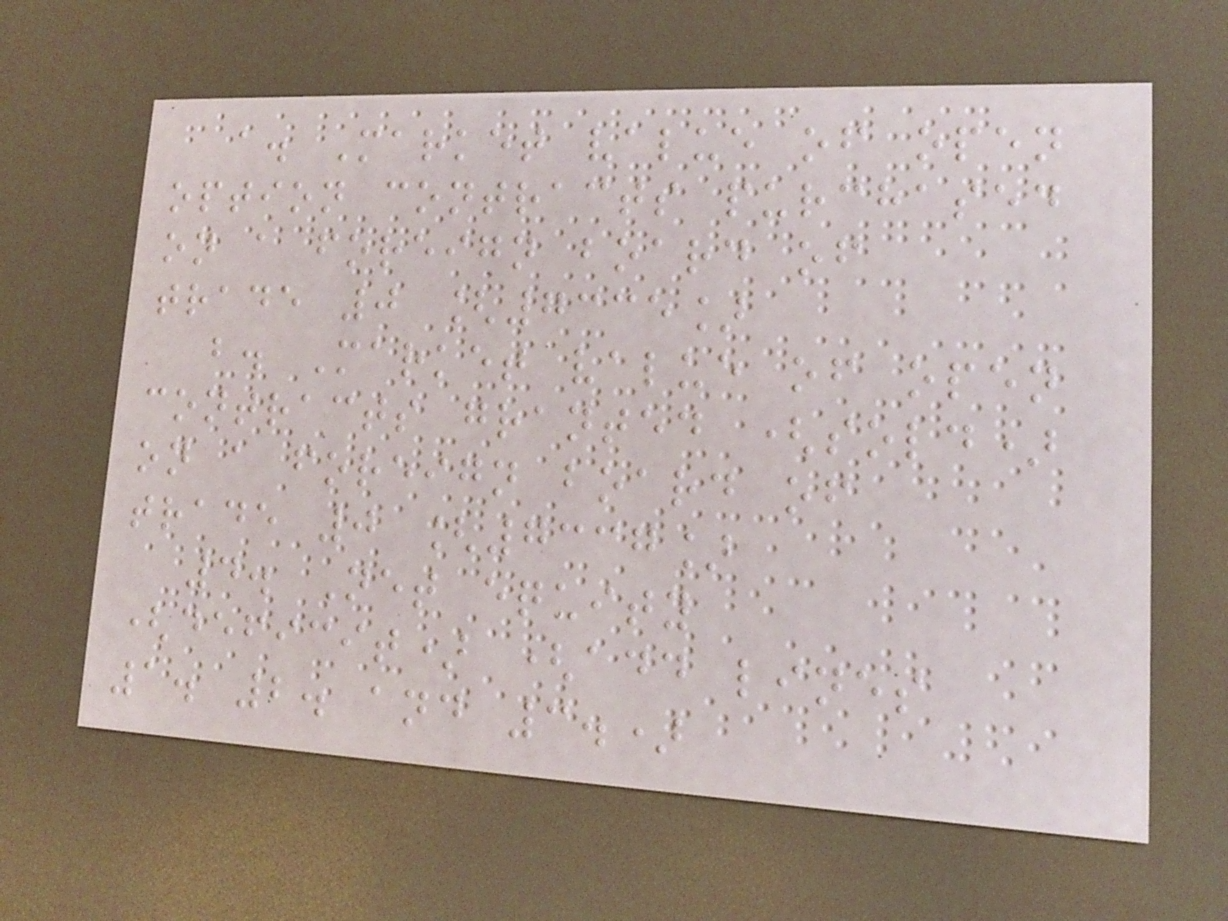a. Market value of open
option contracts purchased
on a foreign board of
trade 0 [7335]
b. Market value of open
contracts granted (sold)
on a foreign board of
trade 0 [7337]
4. Net equity
(deficit) (add lines
1. 2. and 3.)
